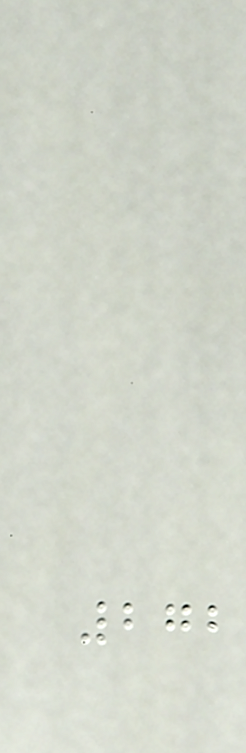272
